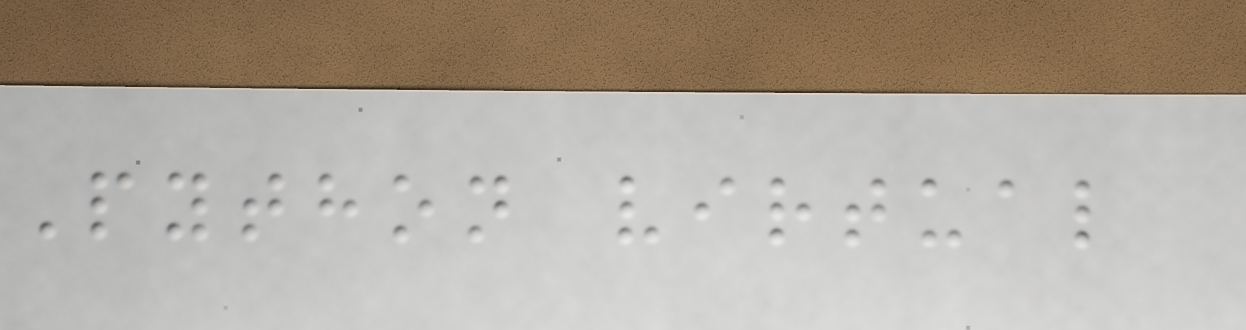Python virtual
